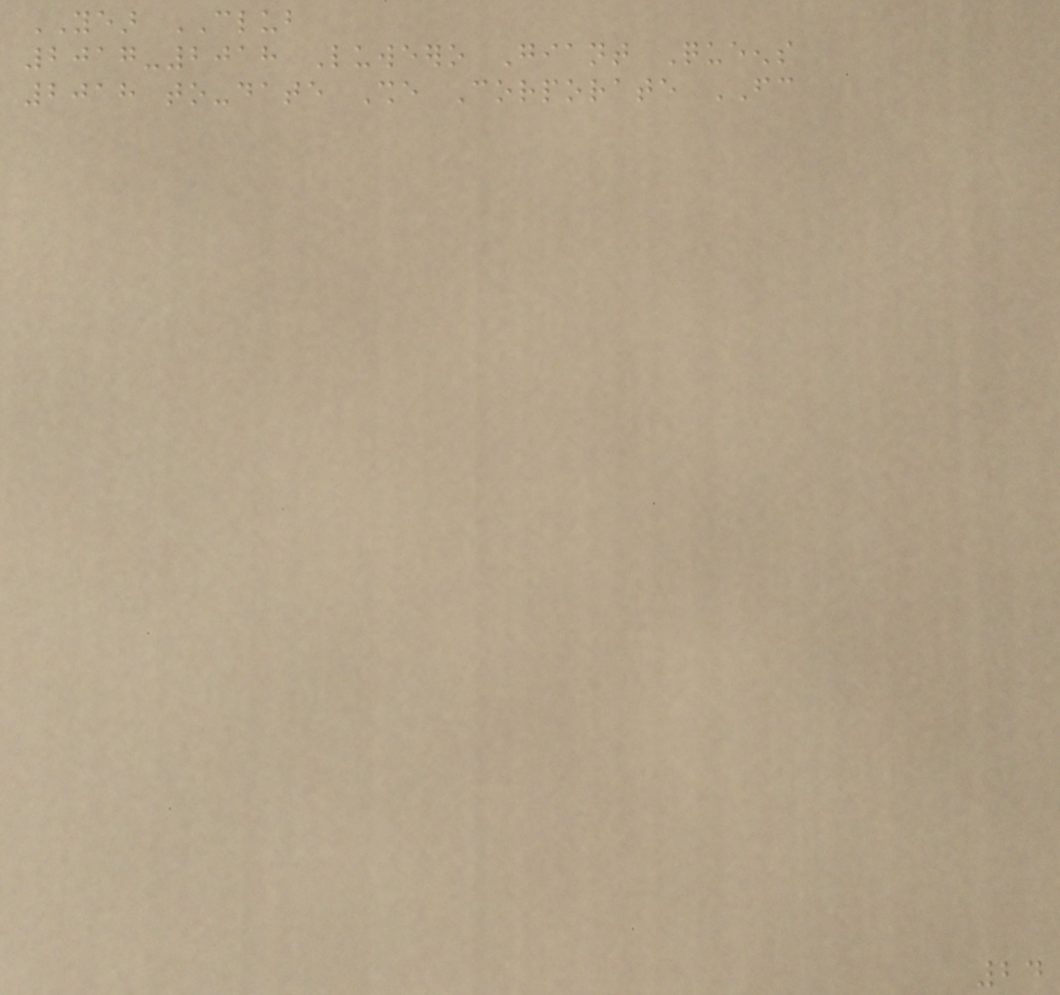YEAR CLUB
2017-2018 Luweero Giant Queens
2018 to-date She Corporate FC
24
